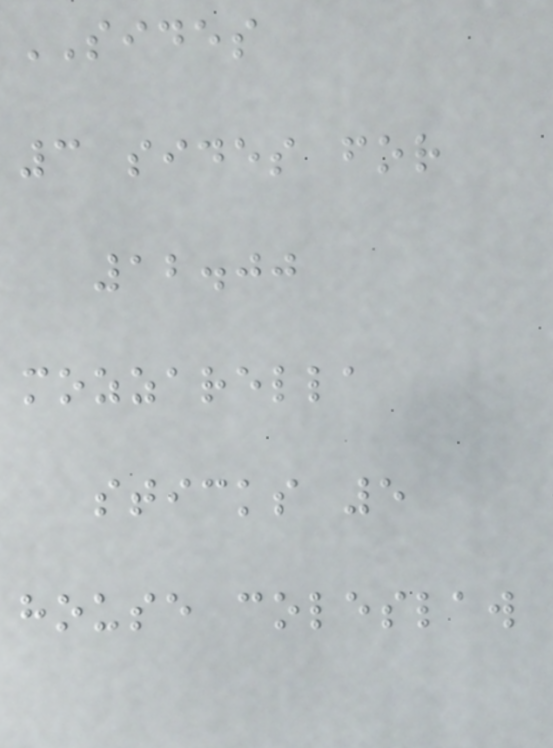SIDES
3 sides for
12.00
mozzarella
sticks 5
house coleslaw
